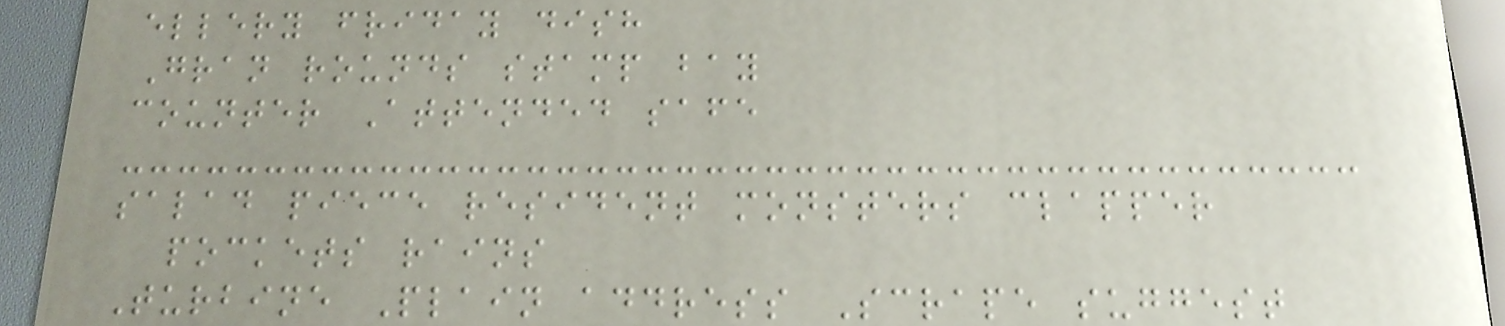ellery friday dish
Gran rounds stamp bay
counter Attended safe
salad piece resident monsters clapper
pockets rains
Turbine Plain address Scrape suggest
